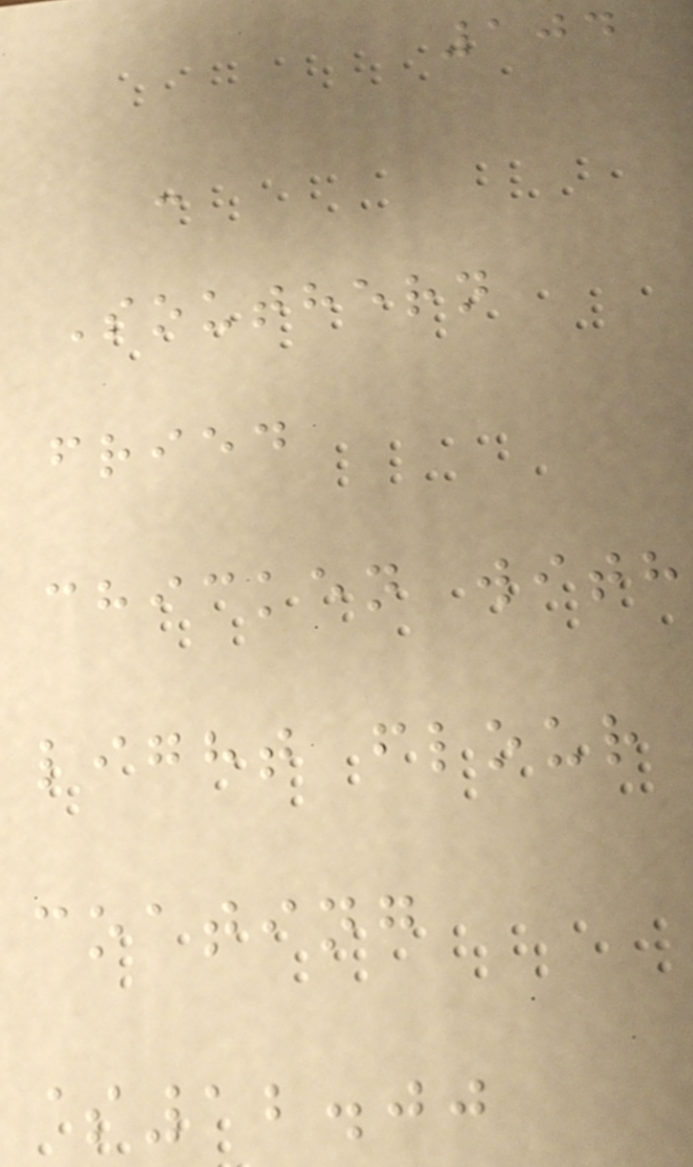104
-
Southern
fried
chicken with
light flour
coating
$12.00
